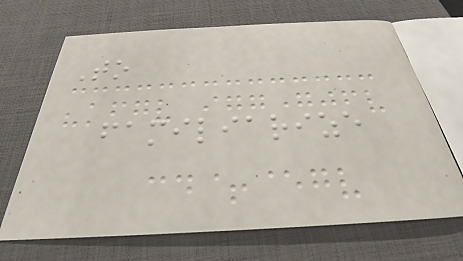To
familiarize
